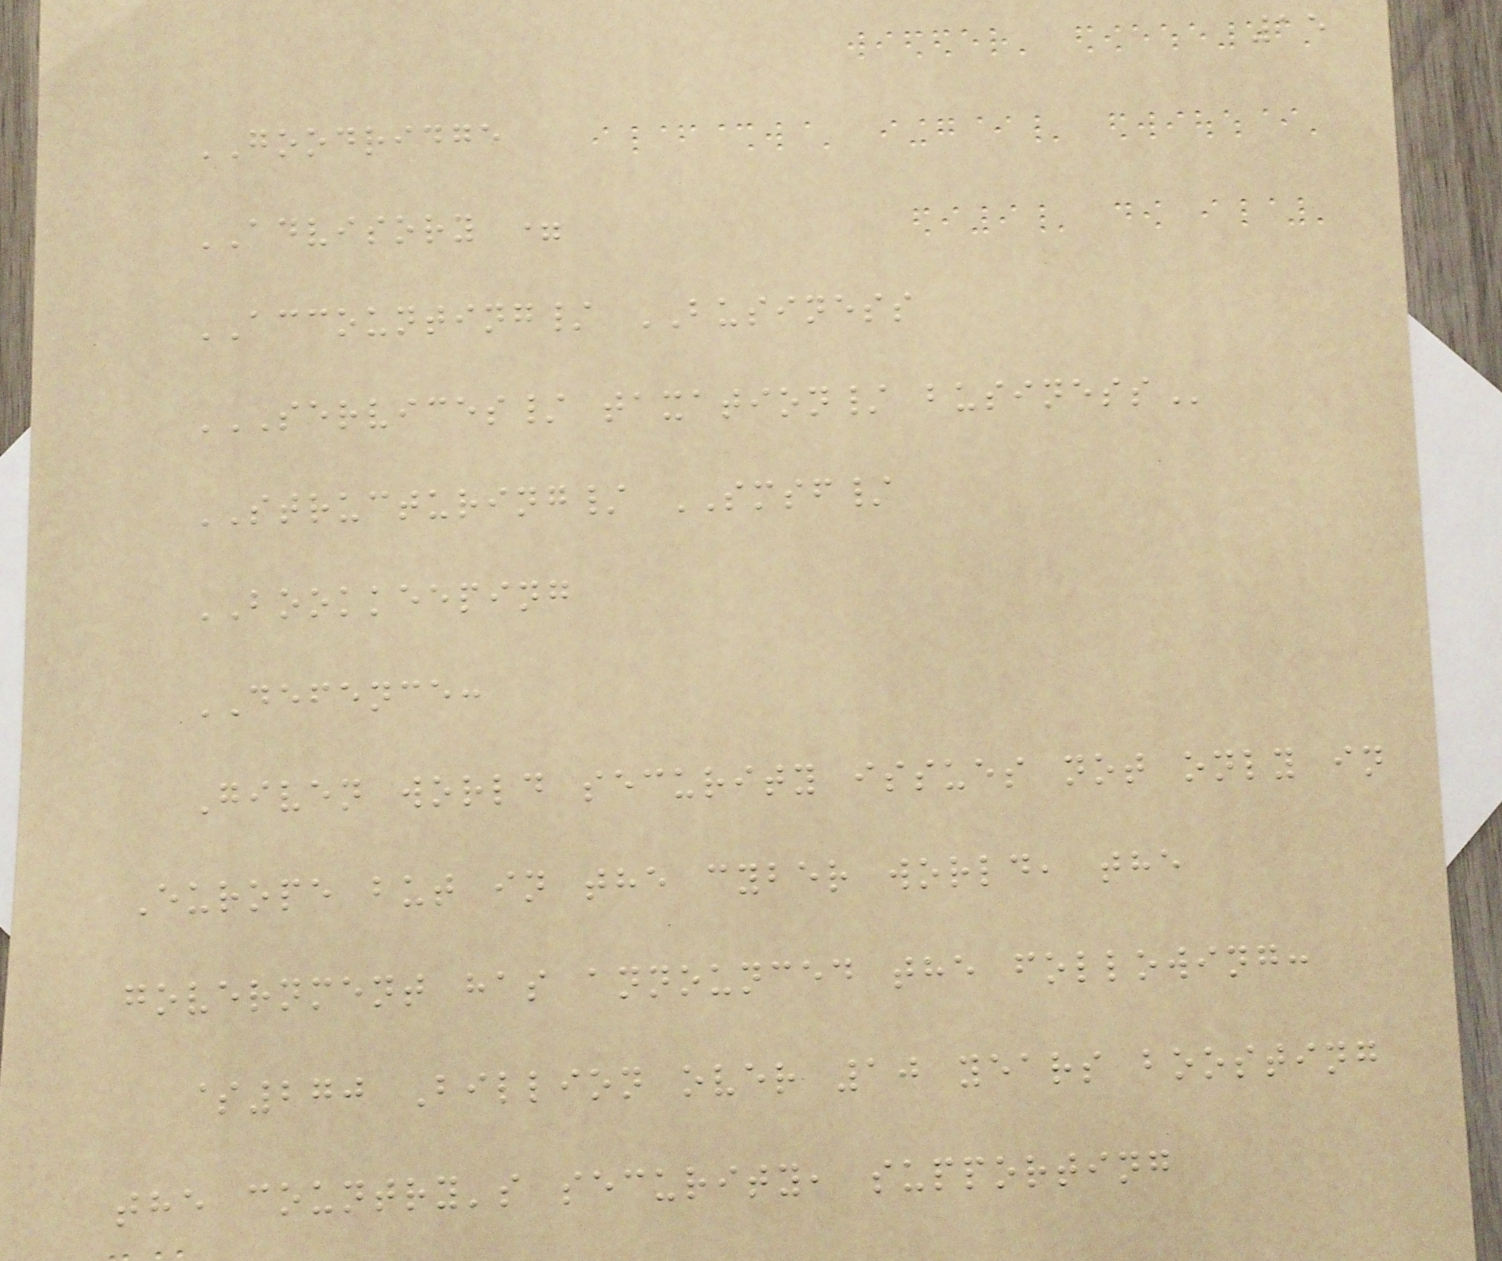15
GOODRIDGE
ADVISORY =
ACCOUNTING/ BUSINESS
SERVICES/ TAXATION/ BUSINESS
STRUCTURING/ SMSF/
BOOKKEEPING
DEFENCE:
Given world security issues not only in
Europe but in the cyber world, the
government has announced the following:
$270 Billion over 10 years boosting
the country's security, supporting
